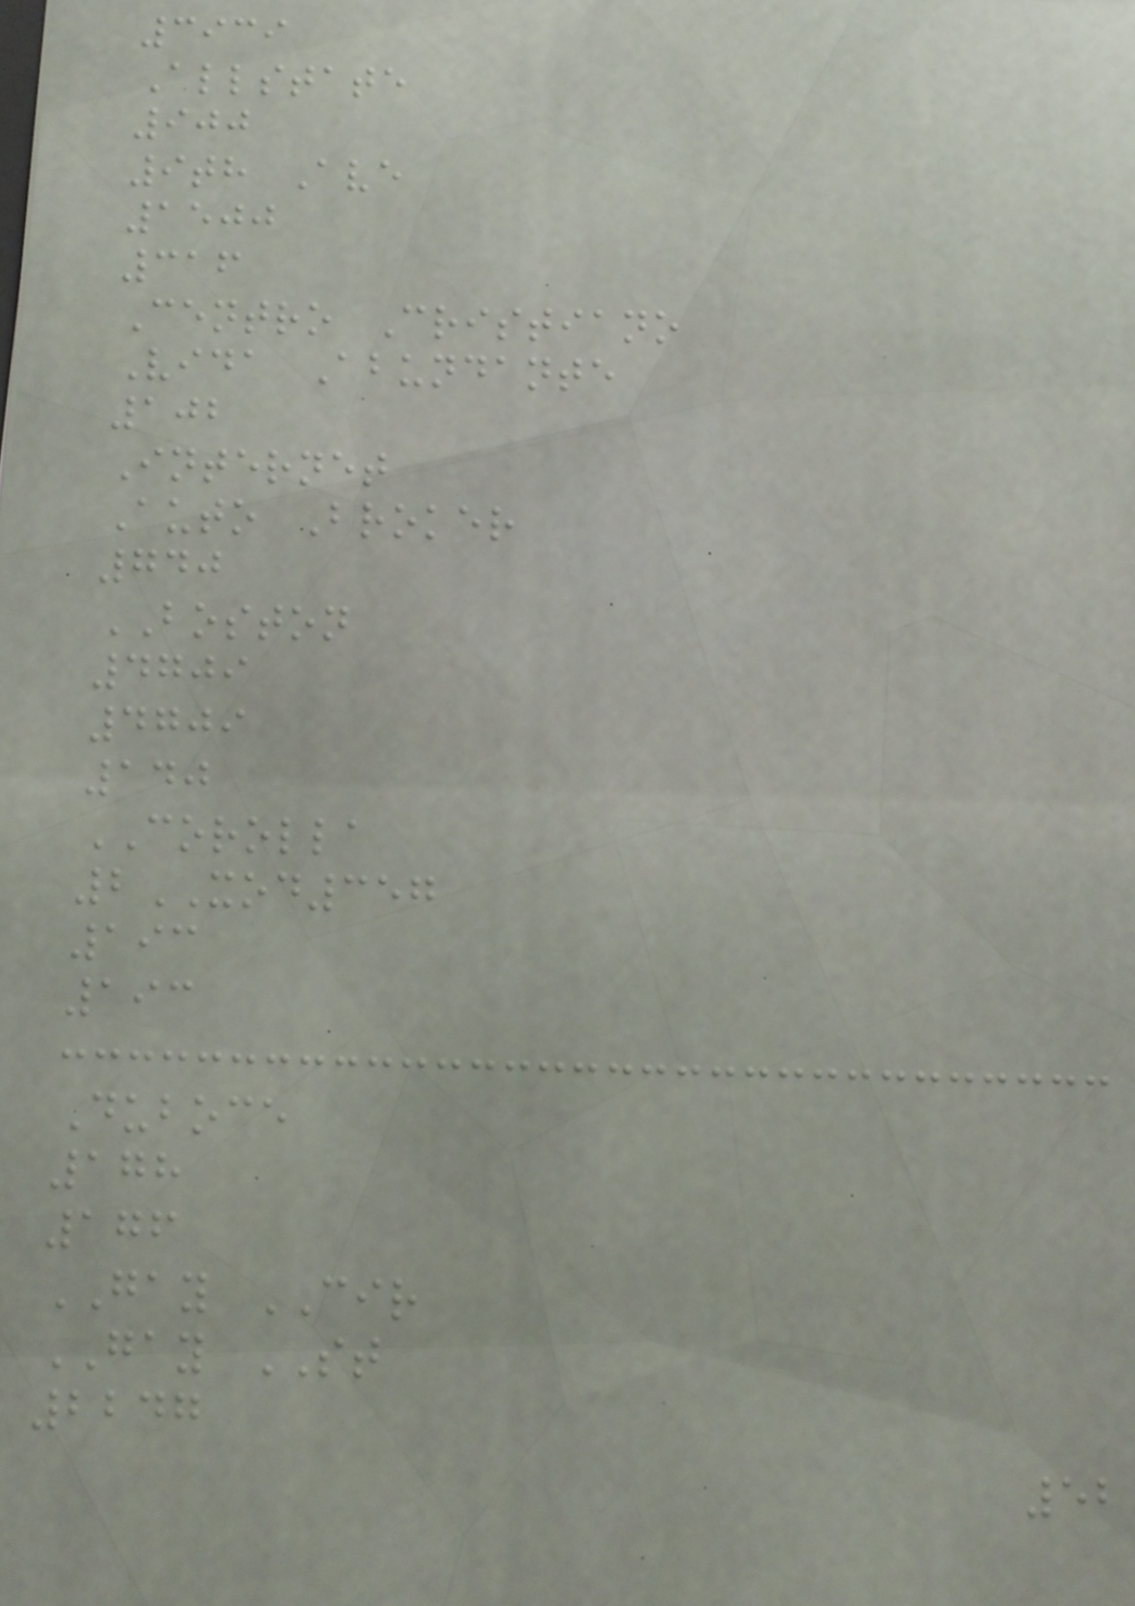3939
Allstate
900
9th Ave
1500
316
Centro Cristiano
Vida Abundante
102
Internet
Auto Broker
740
BOSTON
4709
4709
140
COROLLA
2XOD357
193
193
Duboce
178
176
GAY CIR
GAY ST
2247
52
